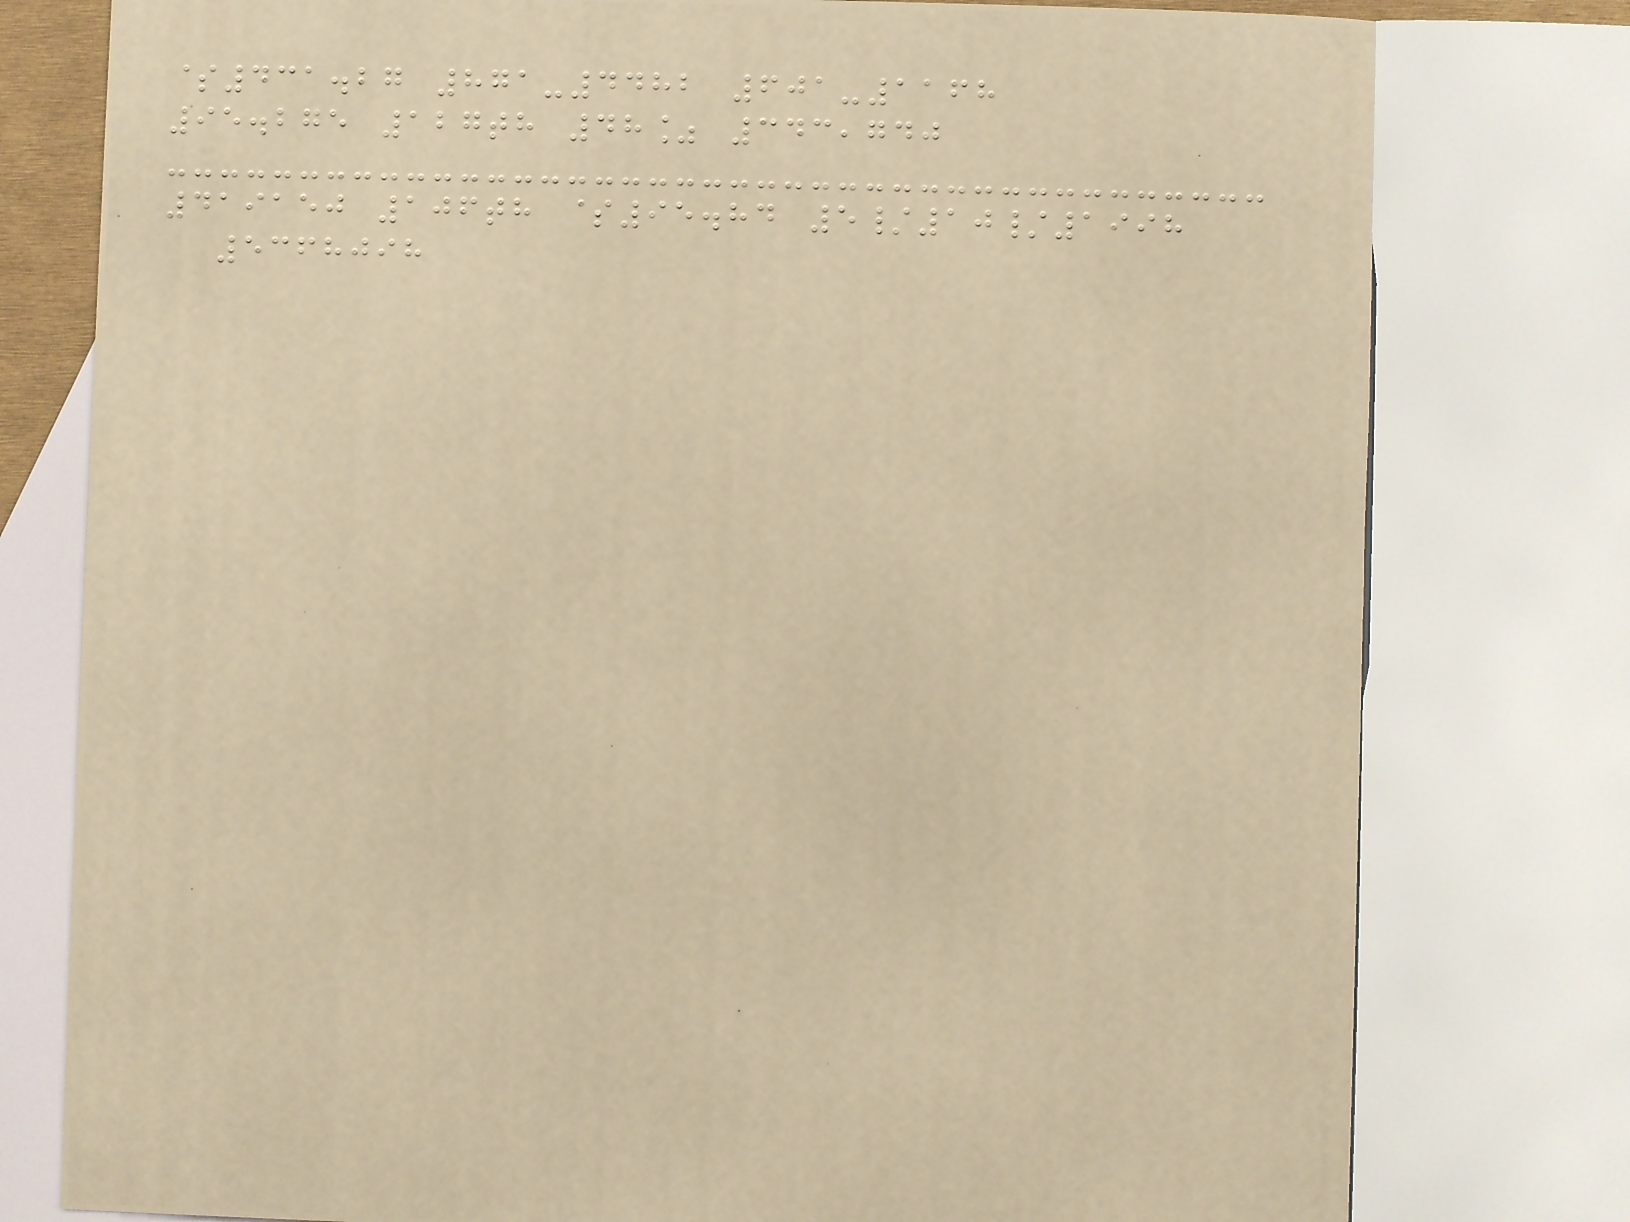$431.27 871-4482 601-1168
95.275 127th 48% 343,740
419150 106th $95.84 5/10/1998
5368098
